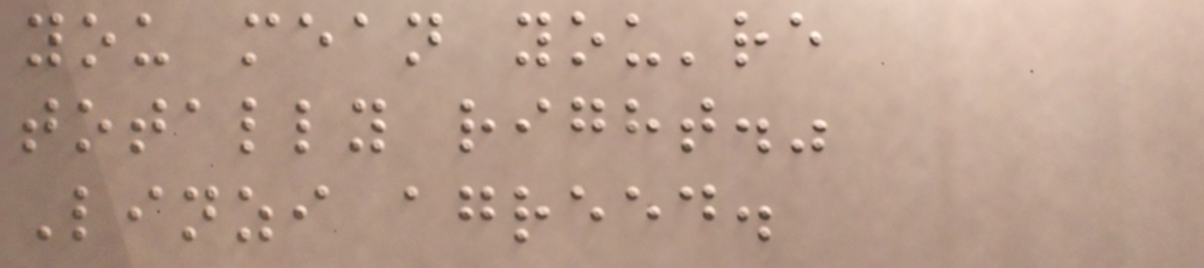you mean you're
totally right."
Linzi agreed.
